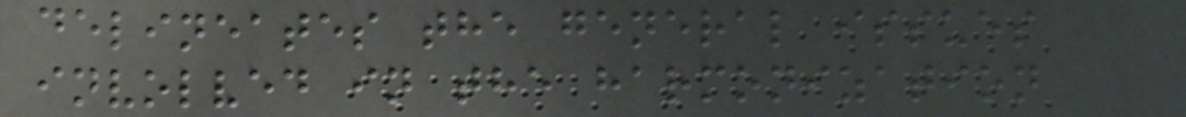delineates the general issues
involved in the harmonization
